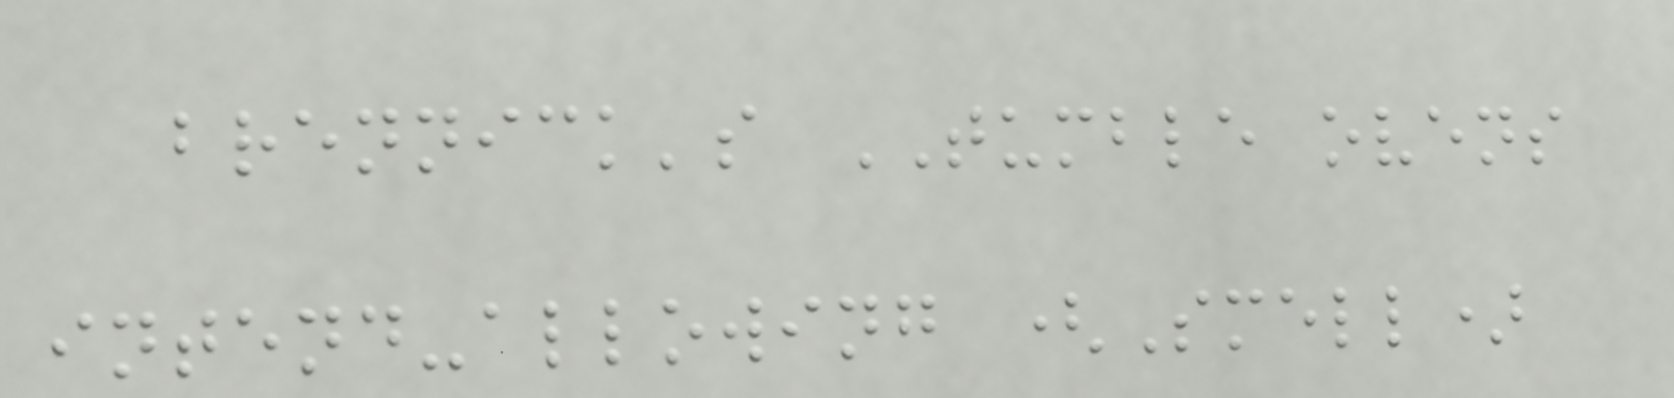brennick's TUMBLE ovens
intend-allowing (Smell)
